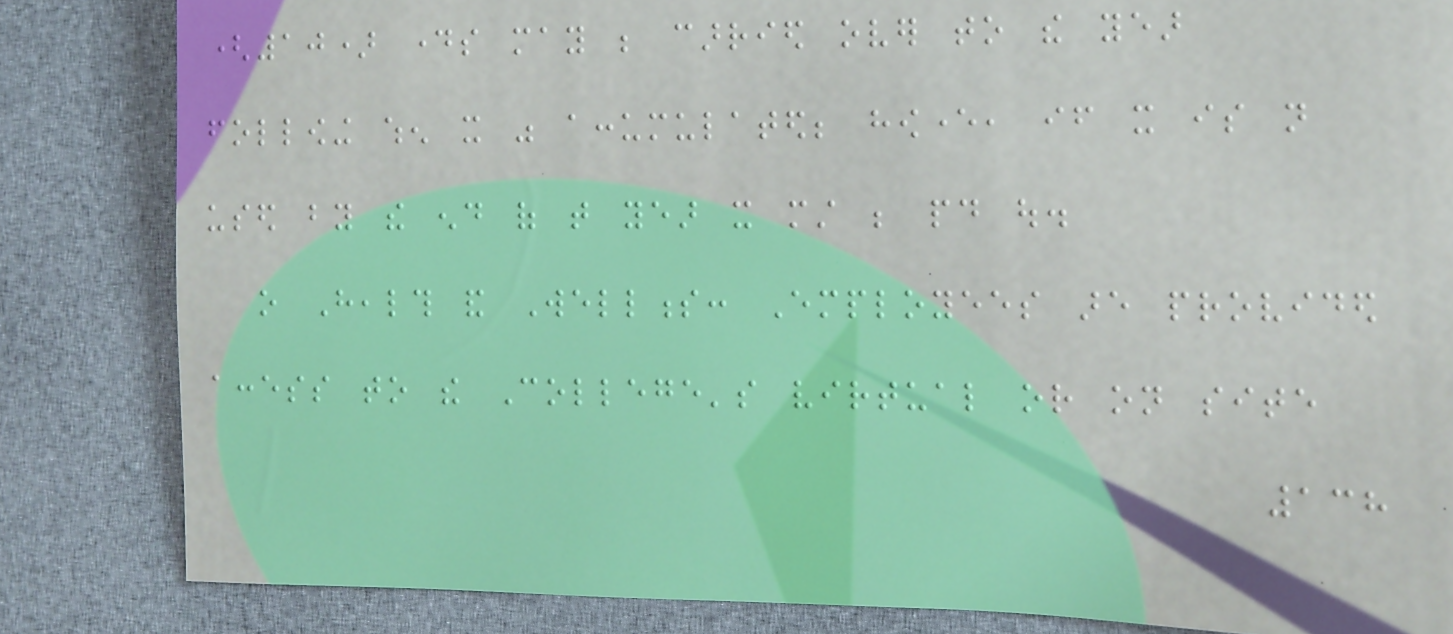(10) days may be carried over to the year
following when it was accumulated; however, if it is not
used by the end of that year it must be paid out.
o Health and Wellness: Employees are provided
access to the College's virtual or on site
138
